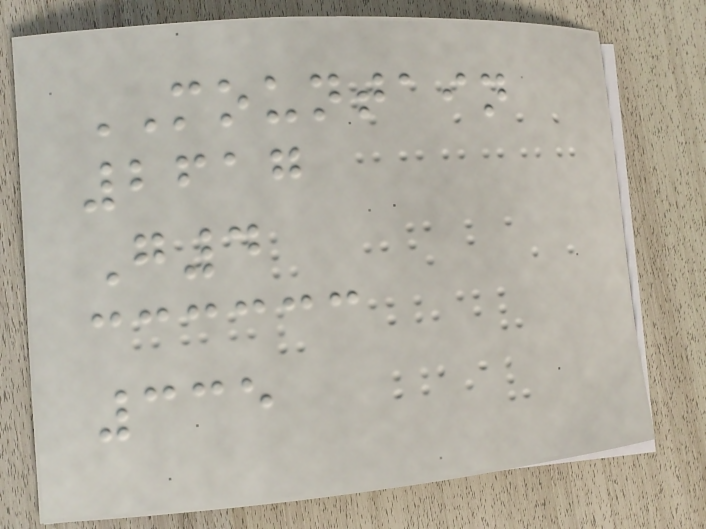MOUNTAIN
2617
G4
335
